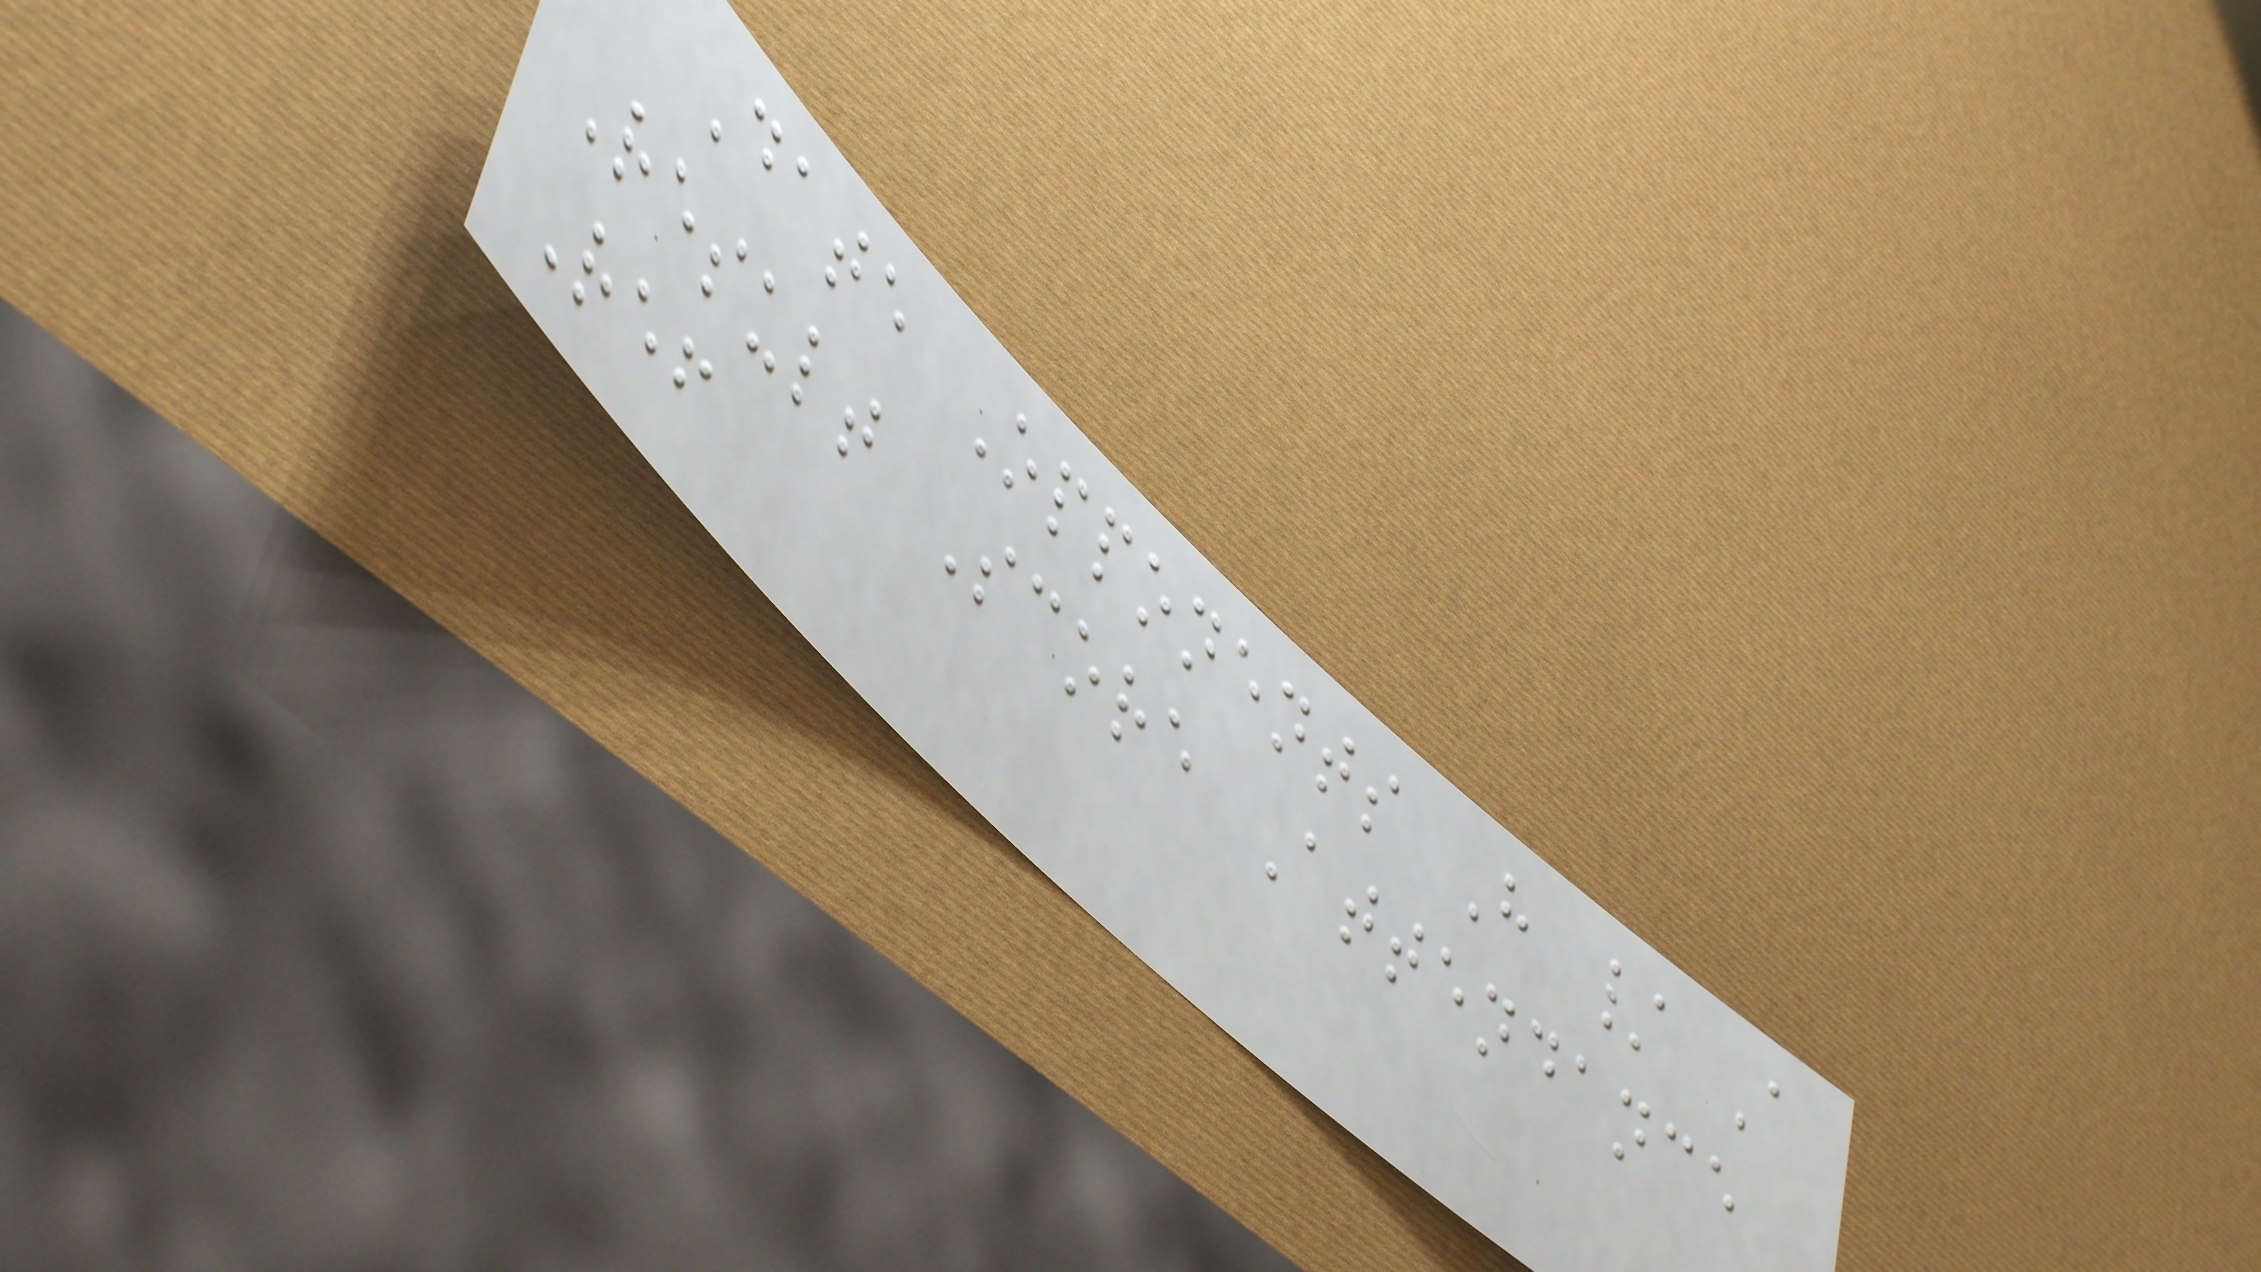Date Opponents H / A
Result Score Attendance
Ref
